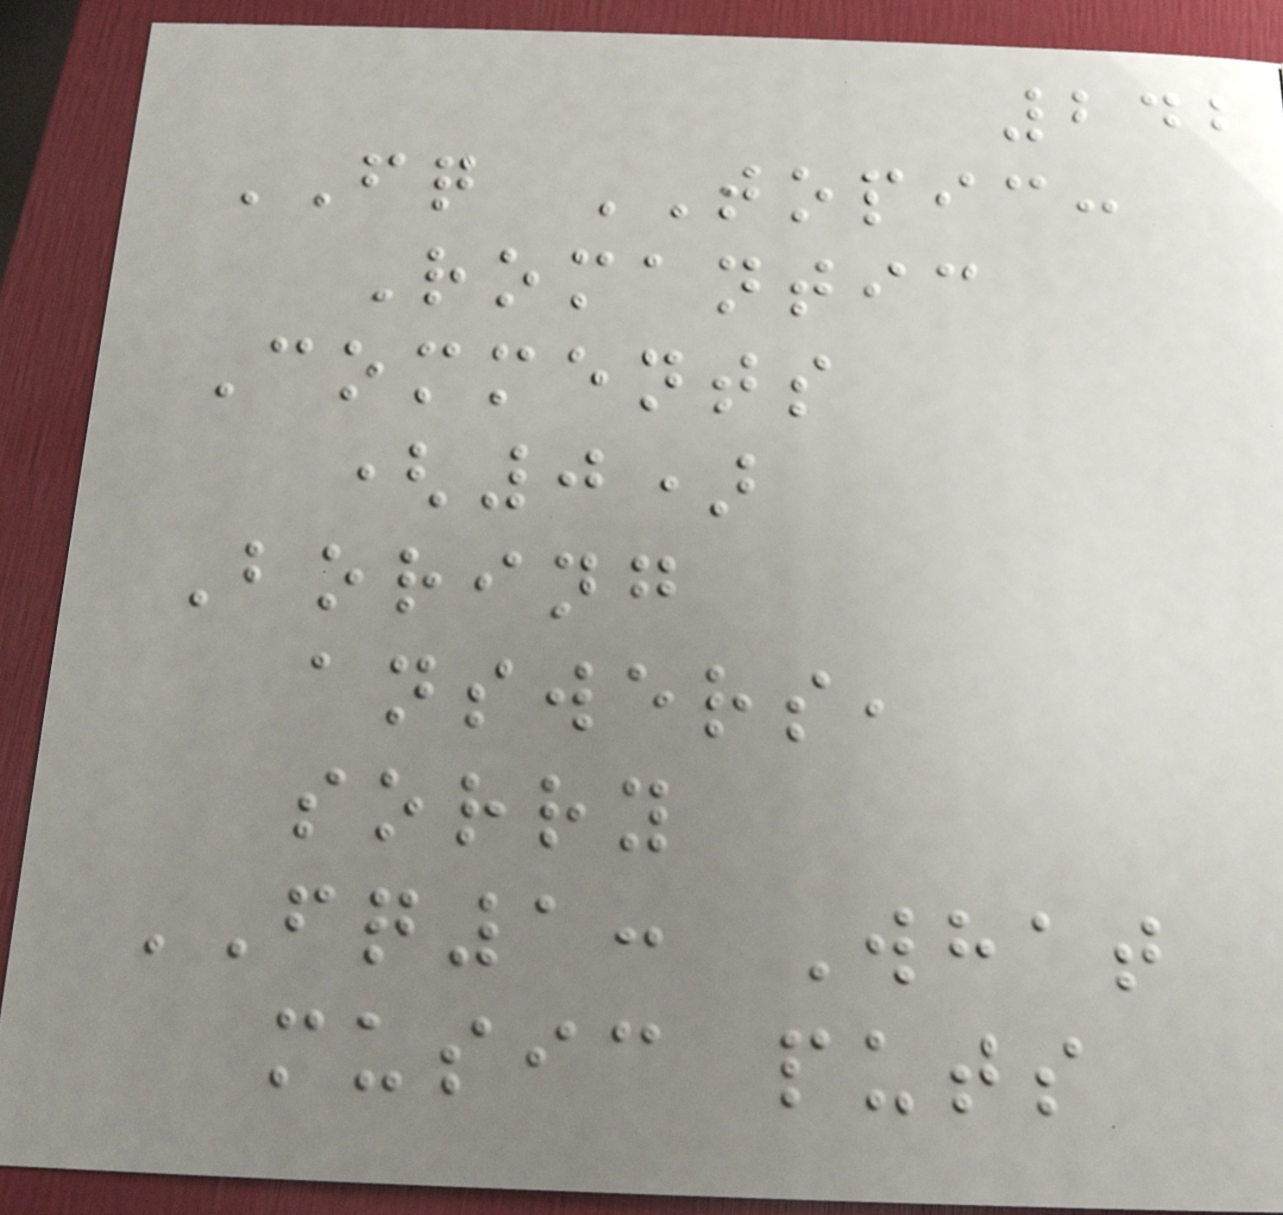242
FQ TOPIC:
Romantic
Comments
(0)
Boring
answers,
sorry
FQ1: What
music puts
